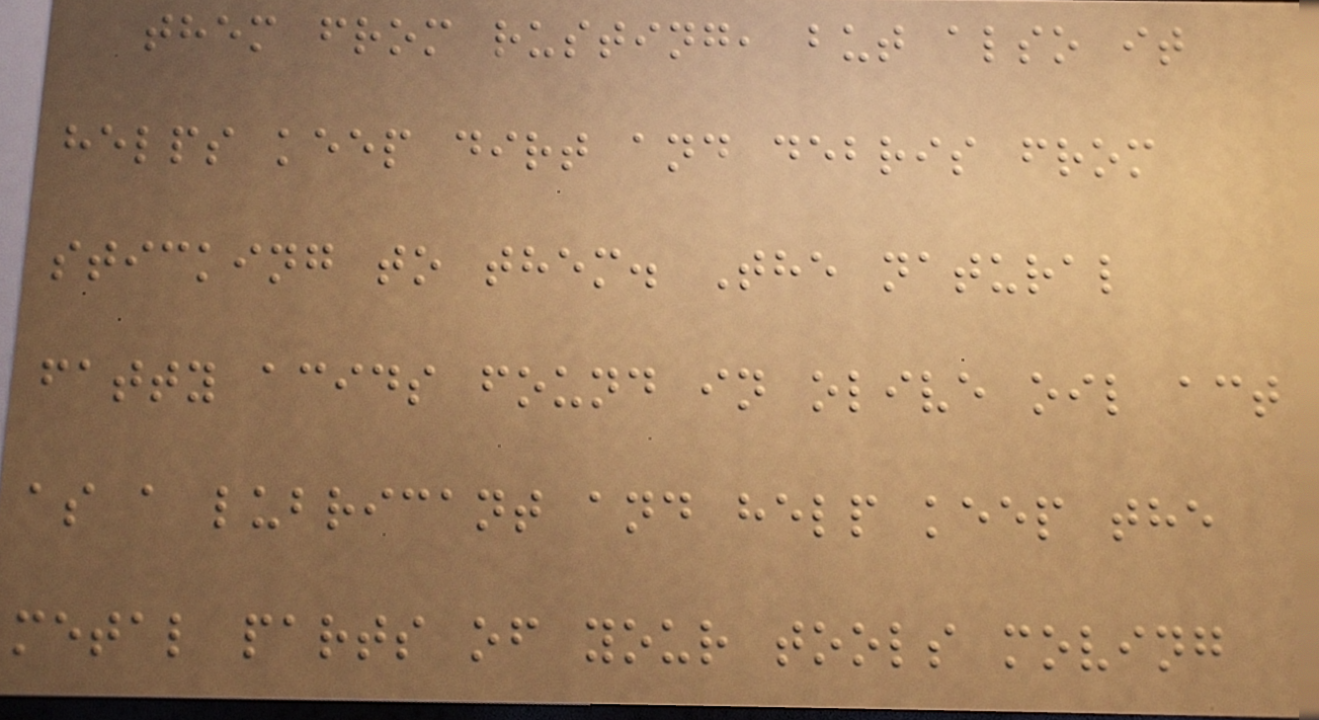them from rusting, but also it
helps keep dirt and debris from
sticking to them. The natural
fatty acids found in olive oil act
as a lubricant and help keep the
metal parts of your tools moving
